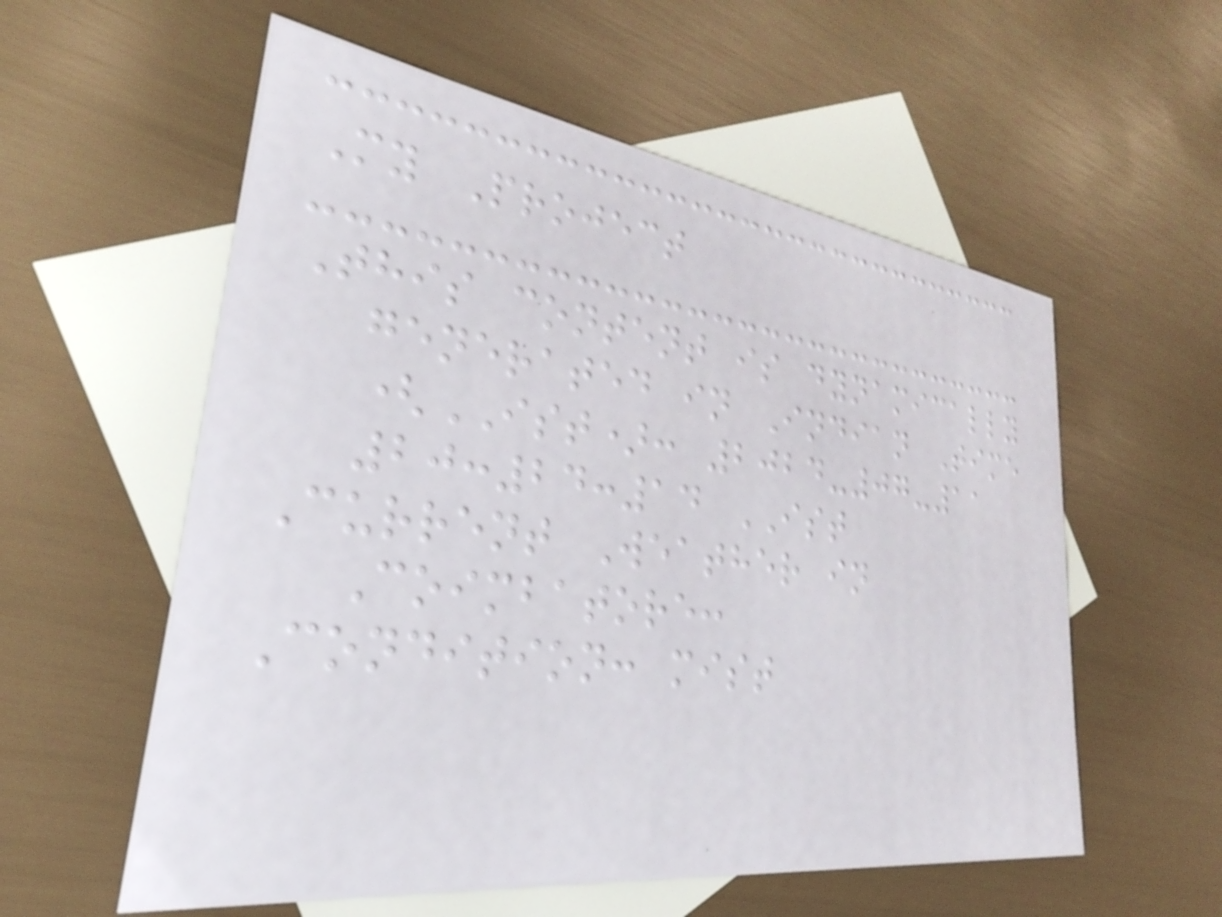My Project
This content is dynamically
generated in Indian Time
(IST): 2024-07-11
20:24:14 IST
Current Weather in
Coimbatore:
Condition: mist
